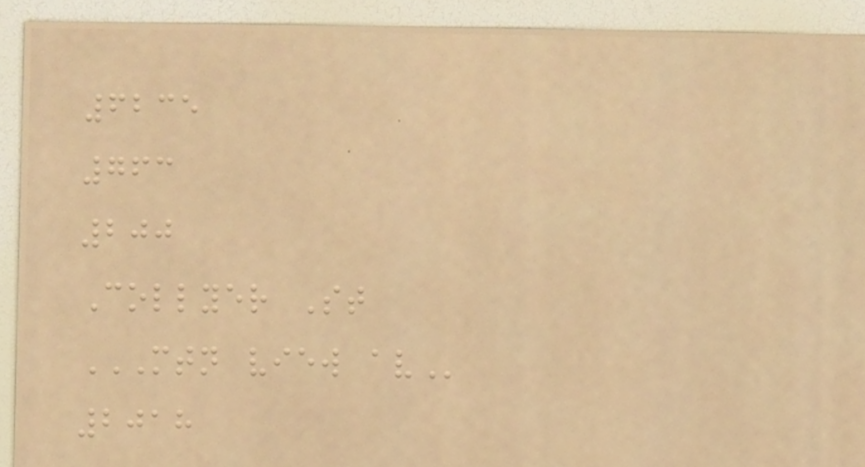6235
763
200
Collyer St
MTN VIEW AV
2018
